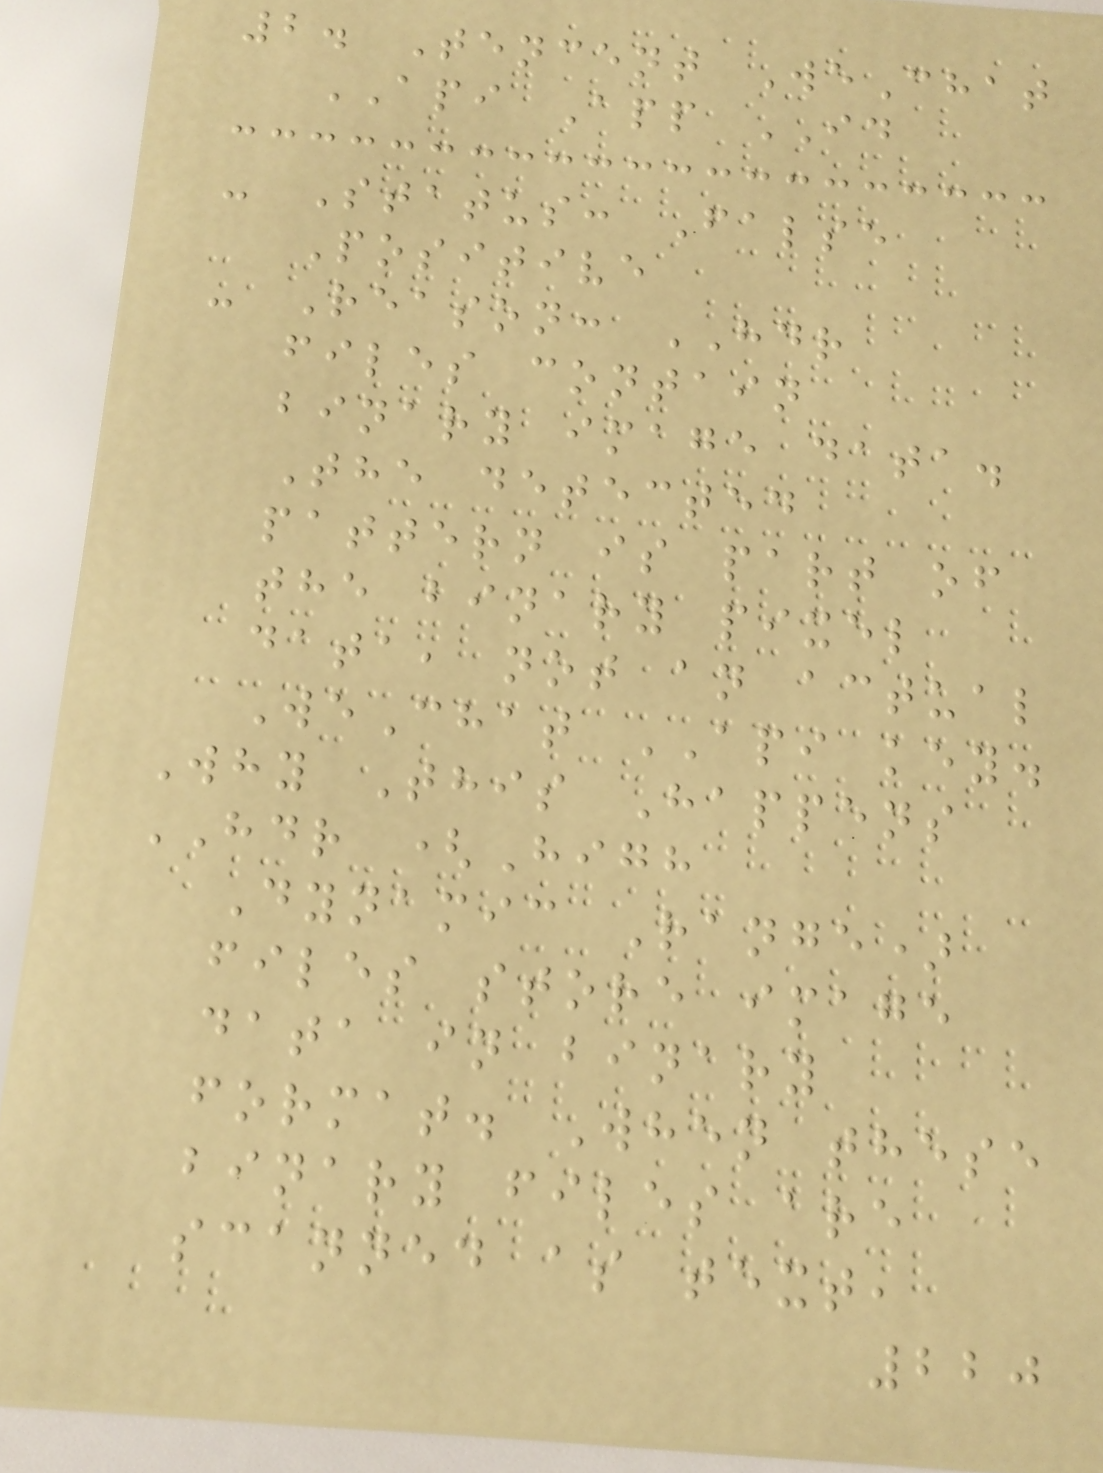2. Tencent WeChat
API App ID
- Status: False
Positive
- Reason: HDR
files contain
binary image data.
The detected
pattern is part of
the binary pixel
data, not an actual
WeChat API key.
Why This Happens
HDR (High
Dynamic Range)
files store image
data in binary
format. When these
binary files are
scanned as text,
220
